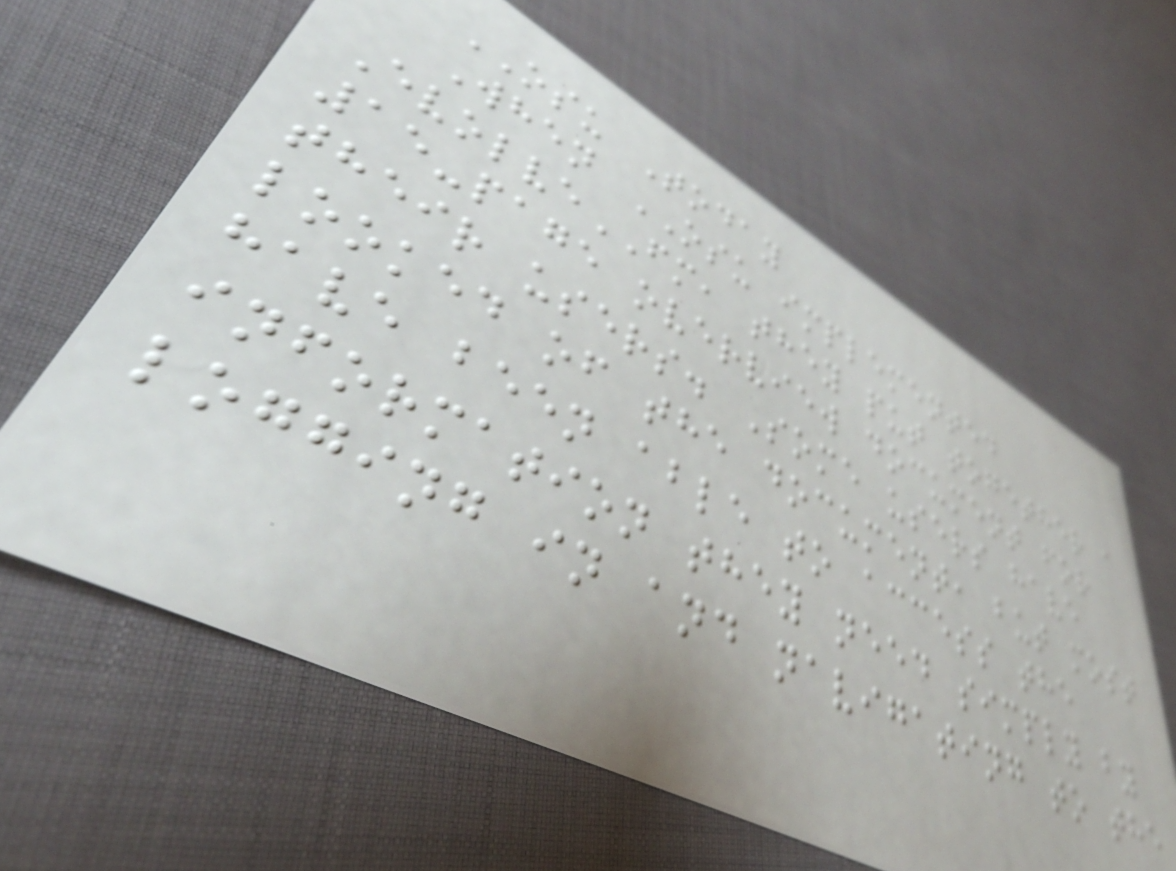OSU Today
When OSU implemented
EvolveFM, they put together a
15-page overview document for
their users. Some users have
looked of the document, but most
have been able to access the
information they need simply by
logging in and navigating to the
